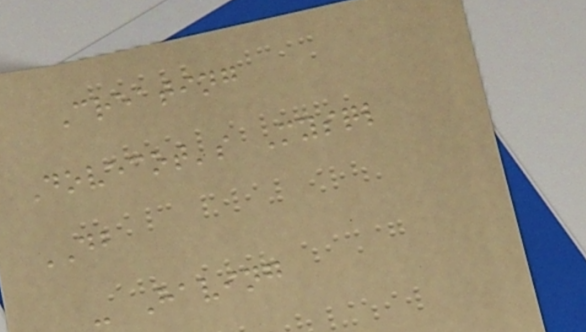Creating
Dovecot's Mysql
DB
- Having
